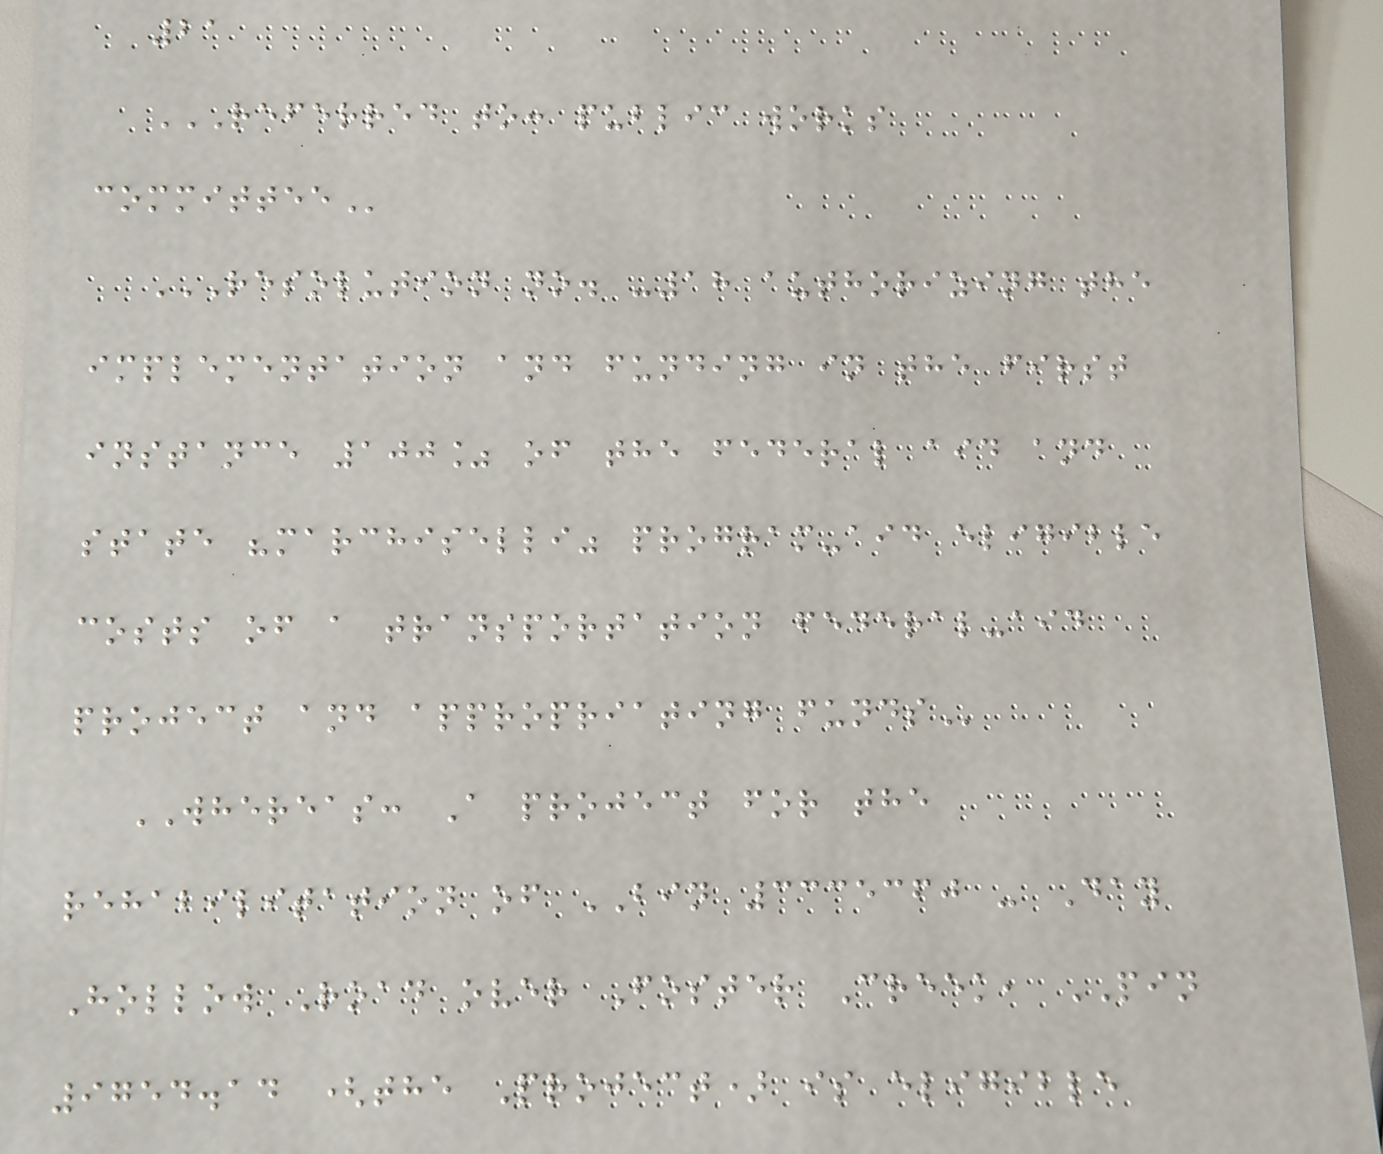21
REFERRED TO: PUBLIC WORKS
COMMITTEE
RESOLUTION NO. -18 AUTHORIZING THE
IMPLEMENTATION AND FUNDING IN THE FIRST
INSTANCE 100% OF THE FEDERAL AID AND
STATE "MARCHISELLI" PROGRAM-AID ELIGIBLE
COSTS OF A TRANSPORTATION FEDERAL-AID
PROJECT AND APPROPRIATING FUNDS
WHEREAS: A project for the
rehabilitation of BIN 3335360 - Day
Hollow Road over Foster Creek, PIN
9754.14 (the Project) is eligible
